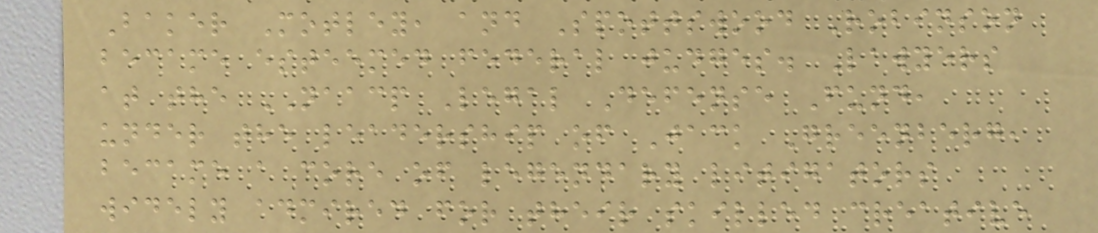Baker Motley, and Spottswood Robinson
became esteemed federal judges. Lawyers
at the NAACP Legal Defense Fund,
under the leadership of Jack Greenberg,
became a core of legendary litigators
widely admired for their skilled creative
